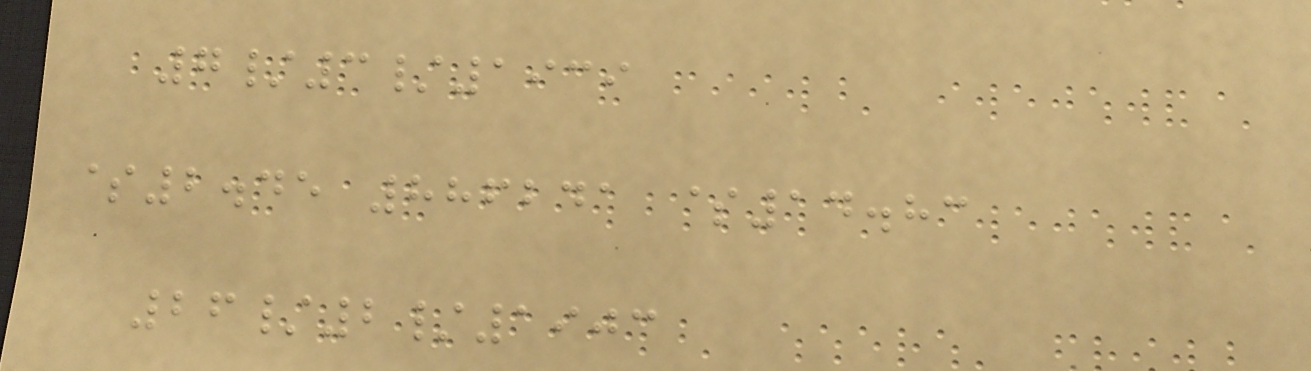7/3/1939
$2.45 886241 $14.83
26/2/1903
